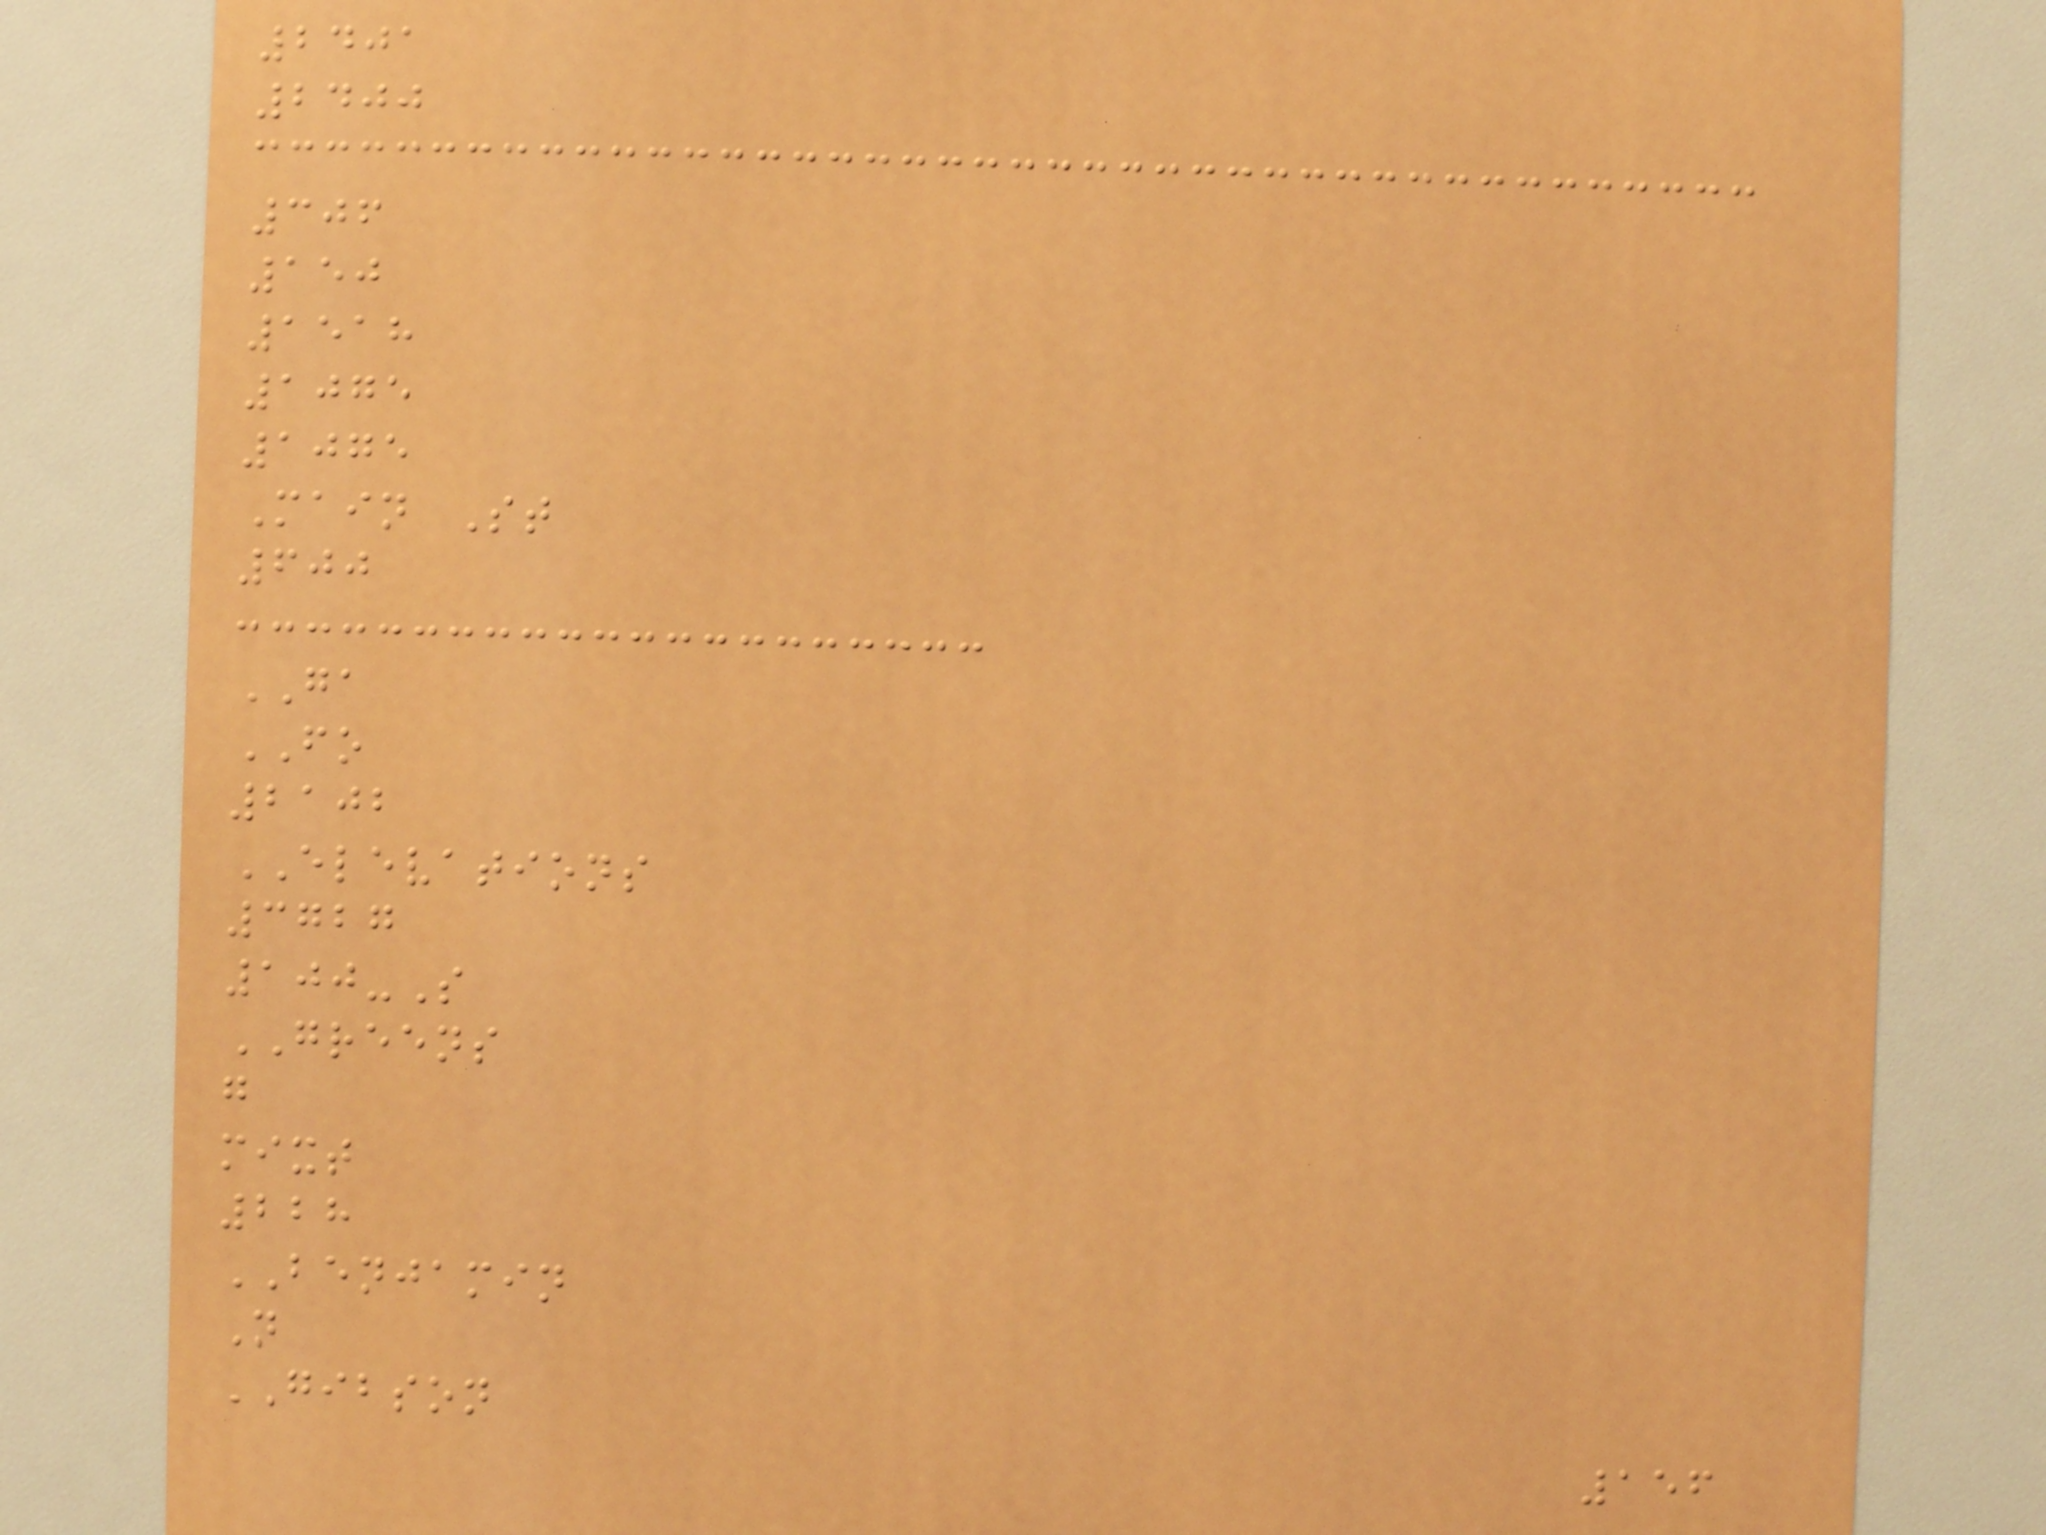2401
2400
306
150
1518
1075
1075
Main St
600
GA
FO
2102
ELEVATIONS
3727
100-S
GREENS
g
mixt
228
BENJAMIN
N
GIBSON
156
